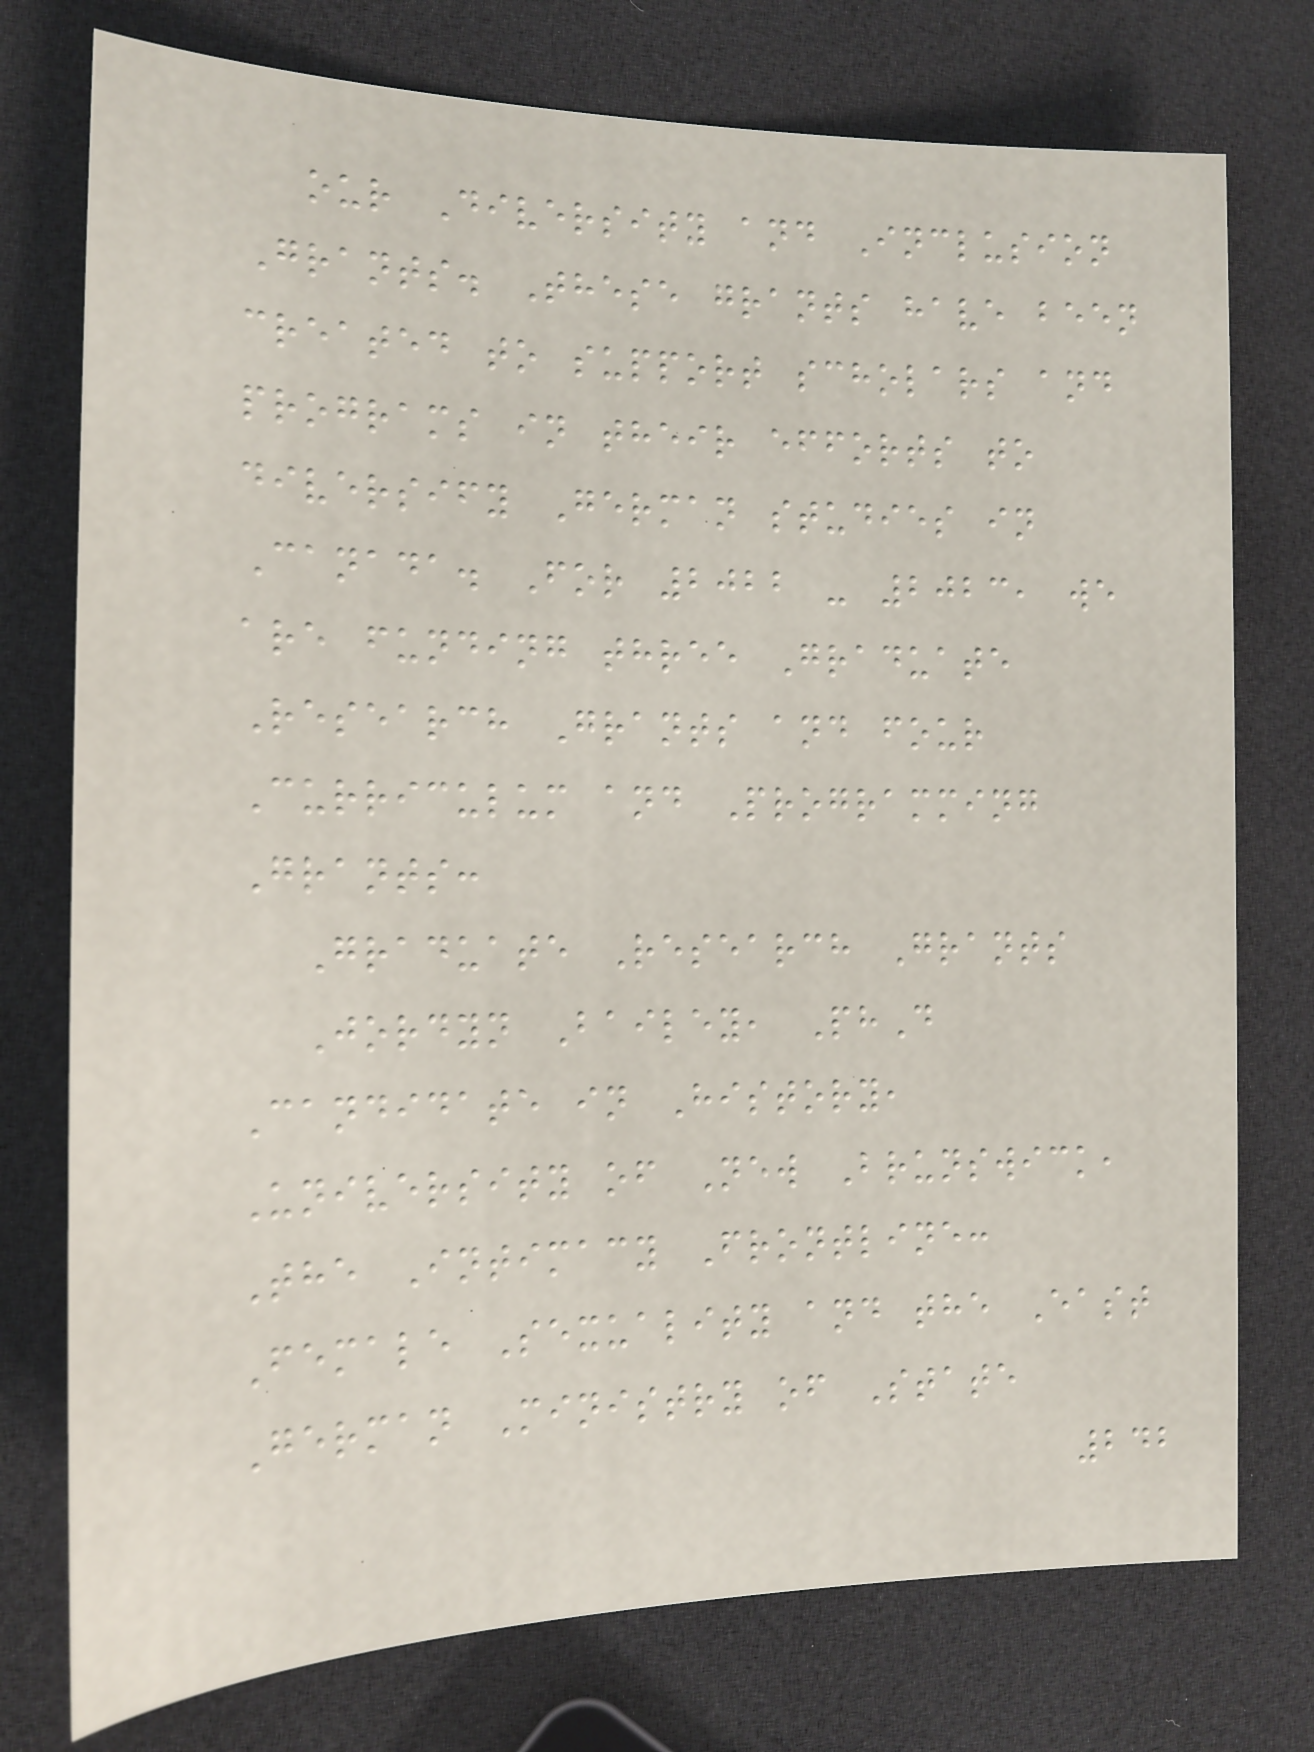our Diversity and Inclusion
Grants. These grants have been
created to support scholars and
programs in their efforts to
diversify German studies in
Canada. For 2022 - 2023, we
are funding three Graduate
Research Grants and four
Curriculum and Programming
Grants:
Graduate Research Grants
Jordyn Bailey, PhD
Candidate in History,
University of New Brunswick,
The Intimacy Frontline:
Female Sexuality and the East
German Ministry of State
242
